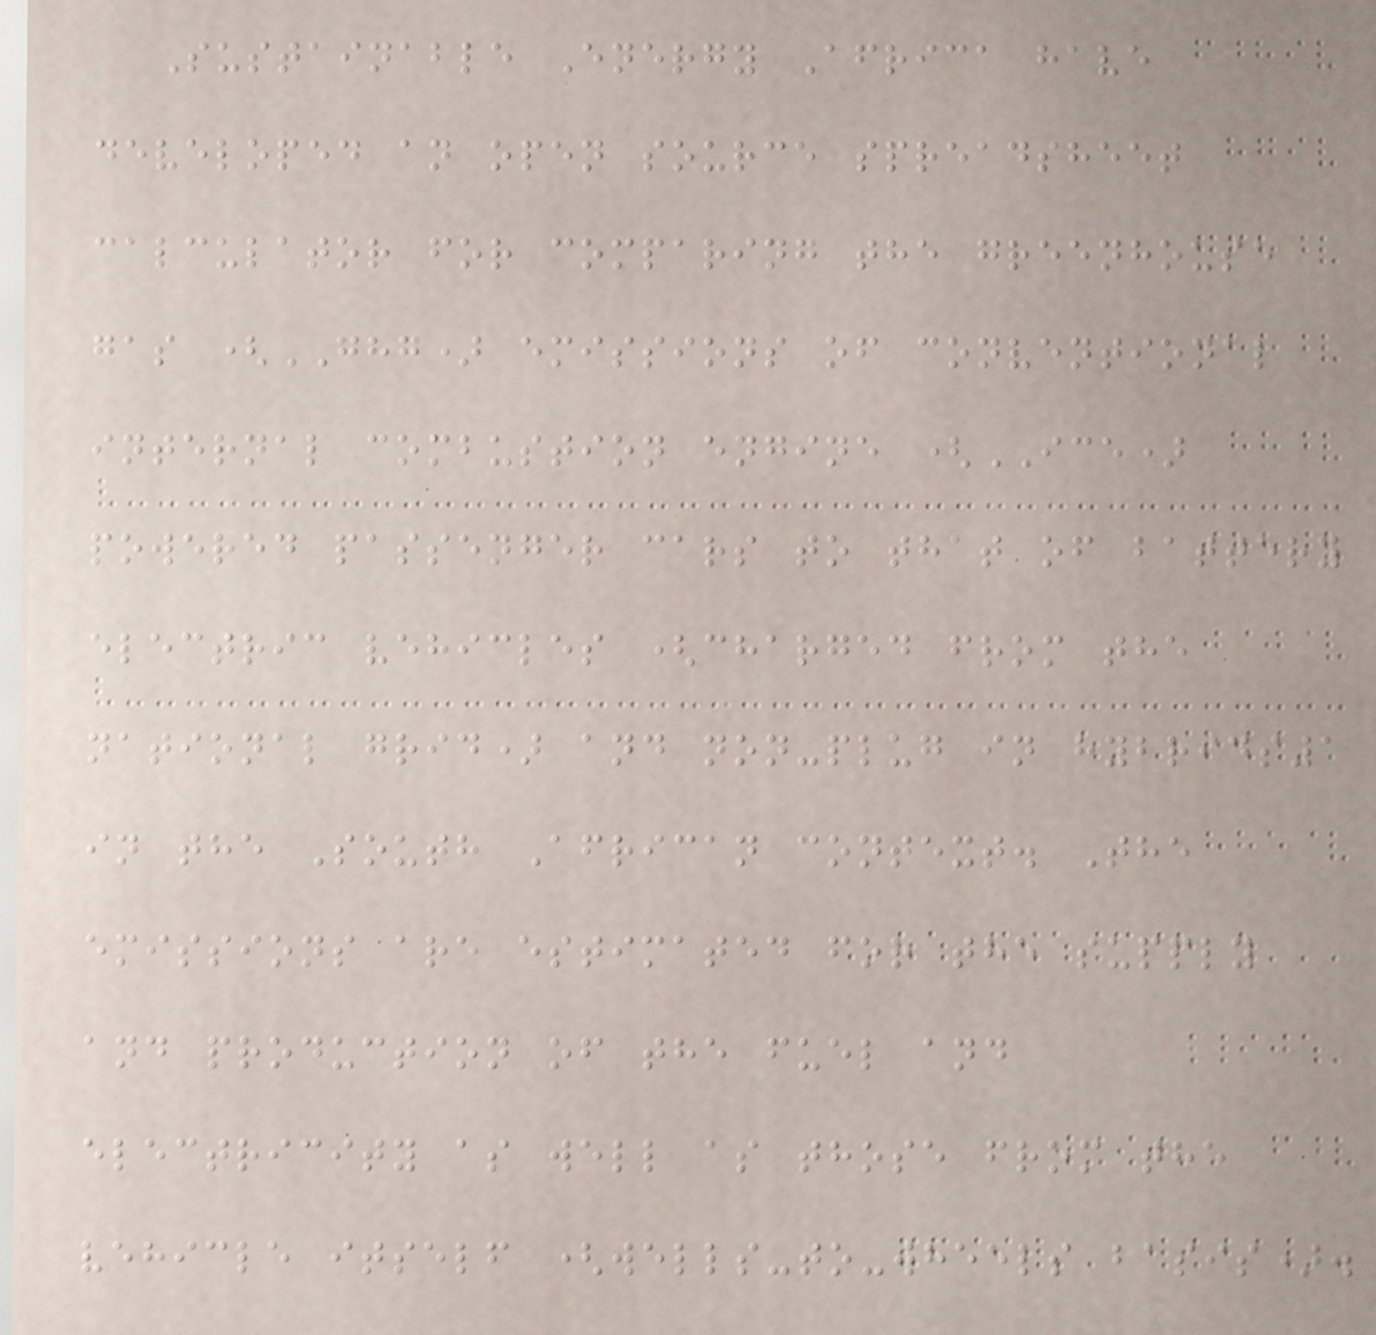Sustainable Energy Africa have
developed an open source spreadsheet
calculator for comparing the greenhouse
gas (GHG) emissions of conventional
internal combustion engine (ICE)
powered passenger cars to that of battery
electric vehicles (charged from the
national grid) and non-plug in hybrids1
in the South African context. The
emissions are estimated for the supply
and production of the fuel and
electricity as well as those from the
vehicle itself (wells-to-wheels basis).
